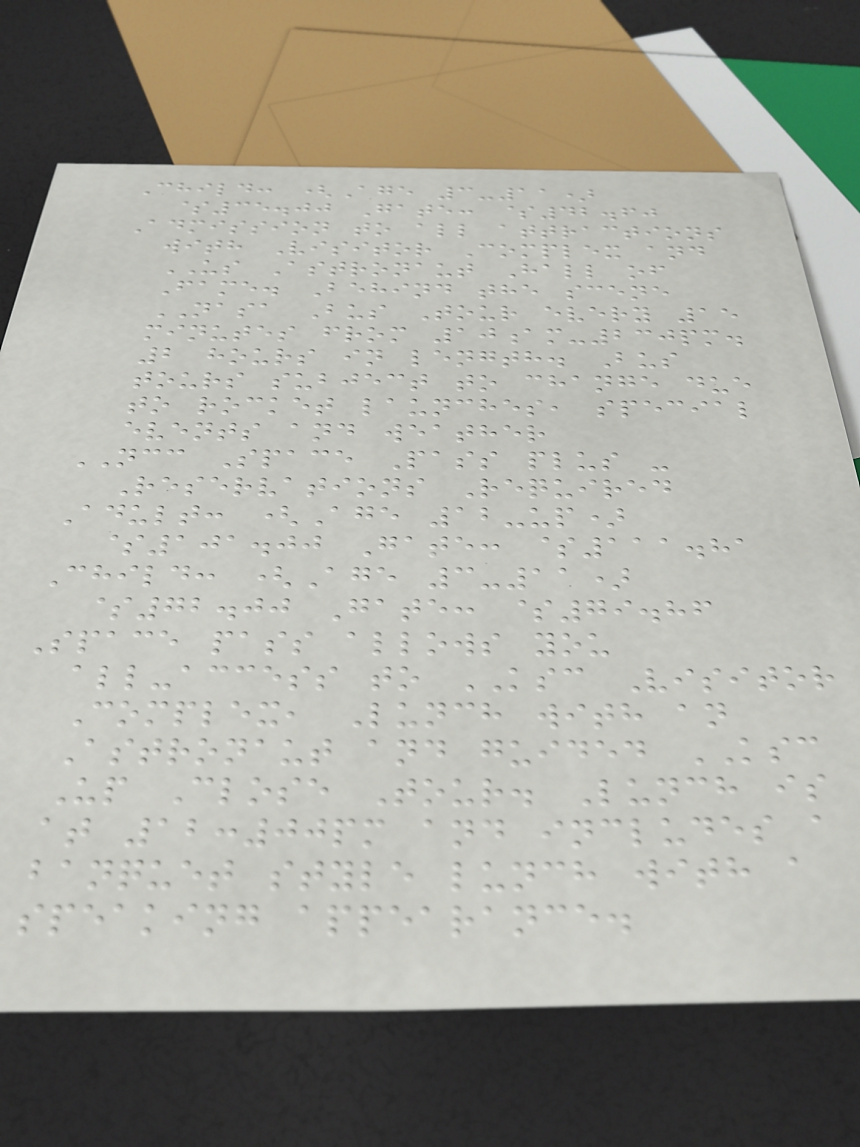Child: (Age 3-11)
$35.00 Gate: $42.60
Admission to all attractions
with Visitor Complex and
US Astronaut Hall of
Fame. Behind the scene
NASA Bus Tour every 15
minutes from 10am-230pm.
2 hours in length. Bus
tours subject to change due
to rocket launches, special
events and weather
NCC Space Pass plus -
Reservations Required
Adult: (Age 12-up)
$101.00 Gate: $111.81
Child: (Age 3-11)
$72.00 Gate: $79.86
Space pass allows you
all-access to KSC Visitor
Complex, Lunch with an
Astronaut and guided KSC
Up Close Tour. Lunch is
at 12:00pm and includes a
banquet style lunch with a
speaking appearance.
